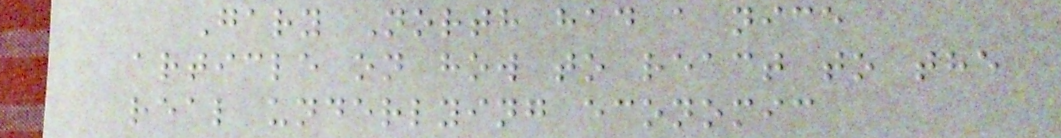Gary North had a nice
article on how to react to the
real underlying economic
